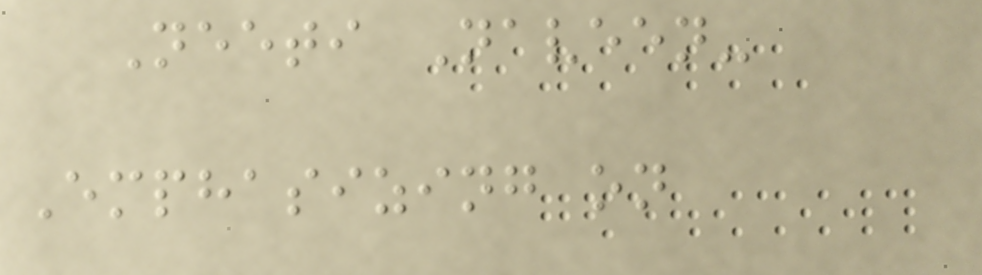Neeti Naveen-
Emphasizing on
